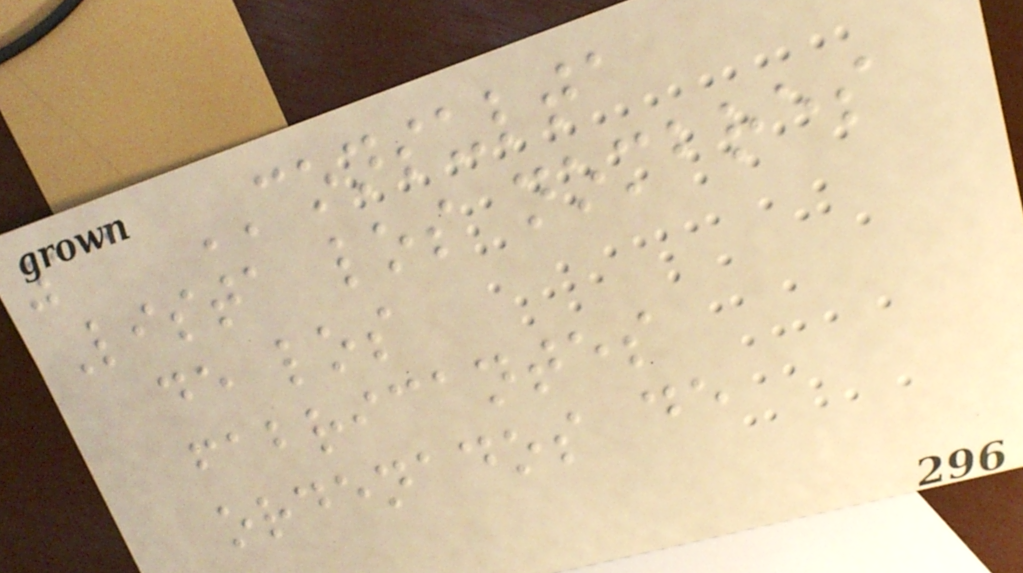13 CONSULTA
Lista los nombres
de los
fabricantes
ordenados de
